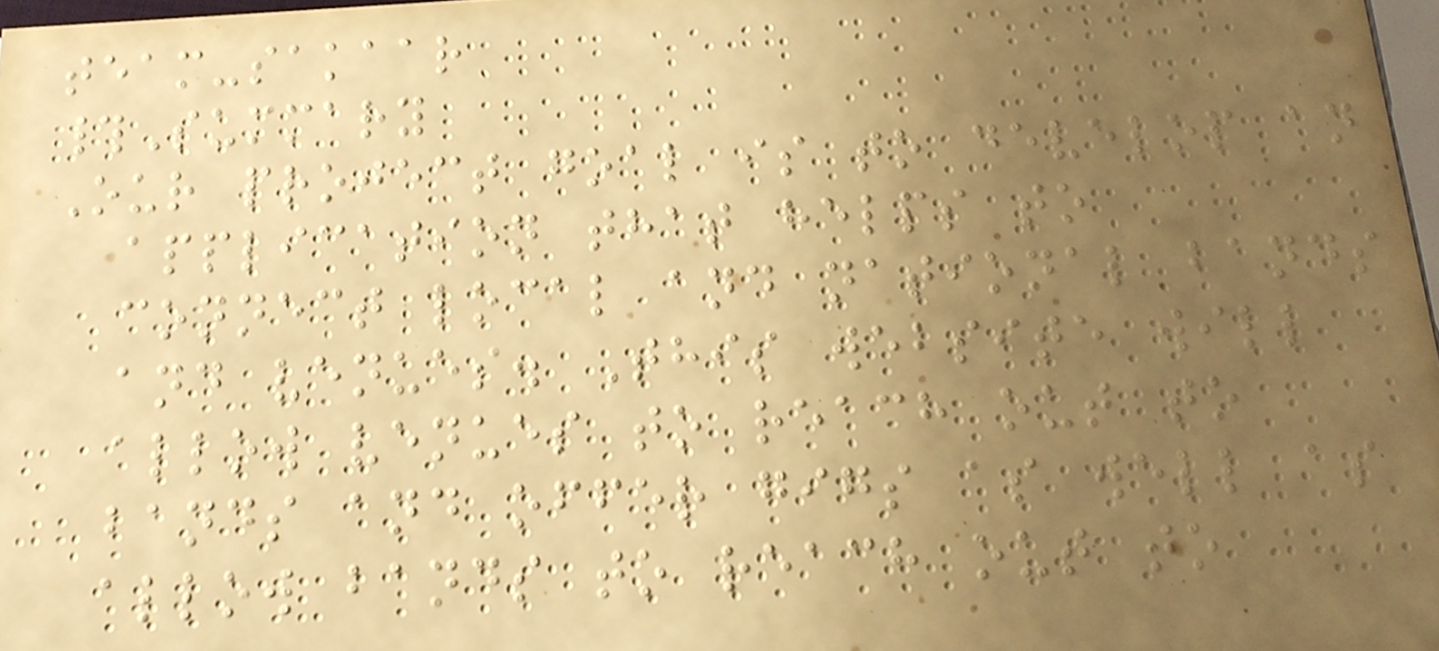team-sakaar
#Summary
Our project goal is to develop an
application that helps to
connect local and national bands
and venues. This website will
allow venues to reach out to
bands and offer gigs as well as
allow bands to reach out to
